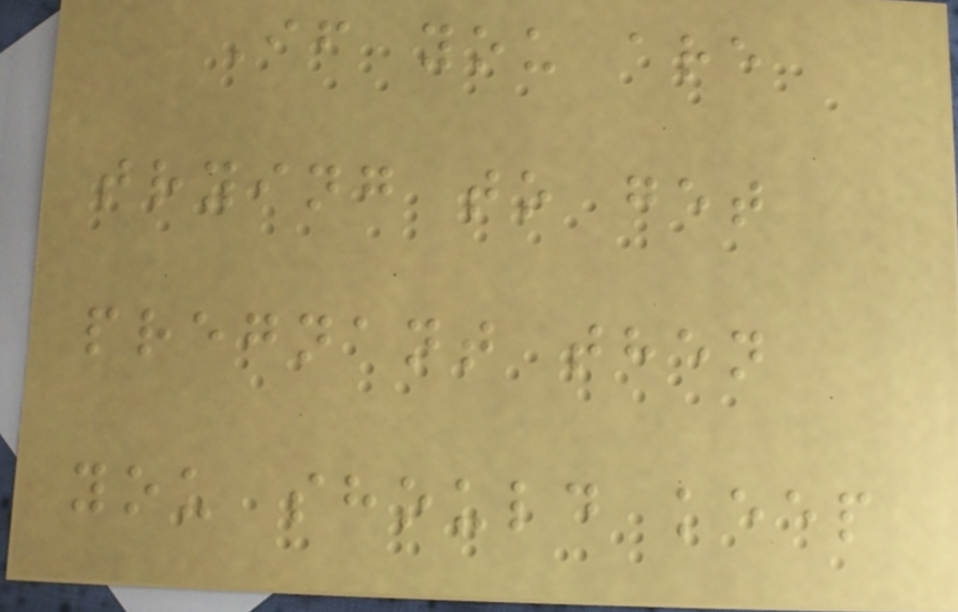If you are
trying to get
pregnant then
you should keep
